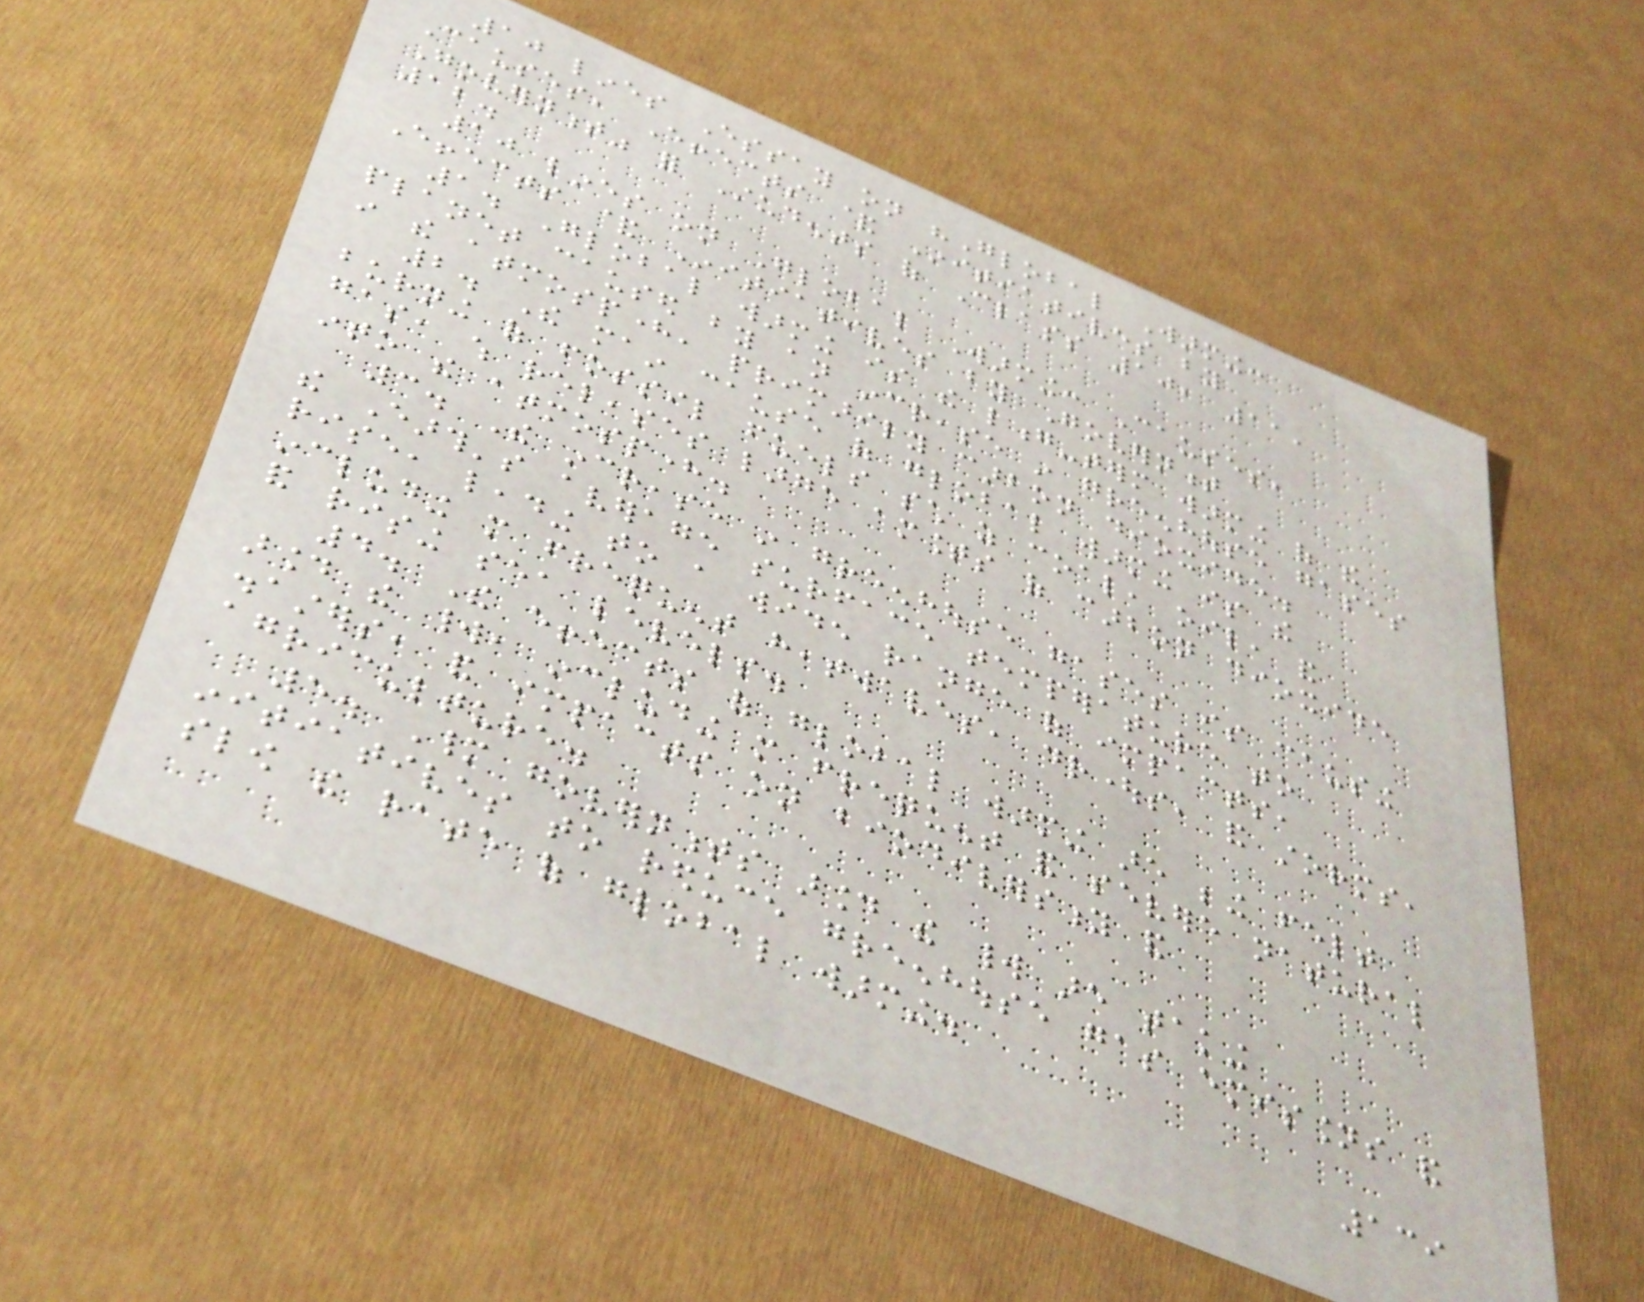10 lines Essay on "Global Warming:
Causes, Effects & Initiatives by
Government" for Students of Class 10, 11,
12.
10 lines on Global Warming: Causes,
Effects & Initiatives by Government
1. Global warming is the long-term warming of the
planet caused by an increase in greenhouse gases
in the atmosphere, primarily carbon dioxide.
2. The main cause of global warming is the
burning of fossil fuels such as coal, oil, and
gas, which releases large amounts of carbon dioxide
into the atmosphere.
3. The increase in greenhouse gases is causing
the Earth's average surface temperature to
rise, leading to a wide range of impacts,
including more frequent heatwaves, droughts, and storms,
and rising sea levels.
4. The effects of global warming are being felt
around the world, including more frequent and severe natural
disasters, and impacts on biodiversity and
agriculture.
5. Many governments around the world are taking
initiatives to reduce greenhouse gas emissions and
slow the rate of global warming.
139
